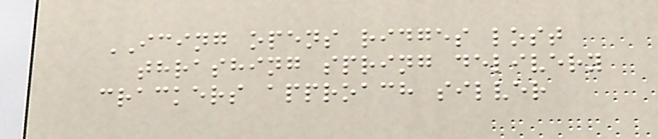ICING opens ridges lost
thrashing spring delivery
crackers approach silver
